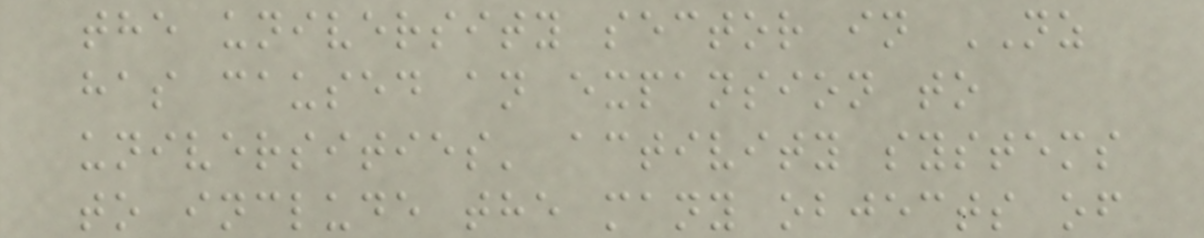the university sector in NZ
has caused an expansion to
universities' activity systems
to include the many objects of
